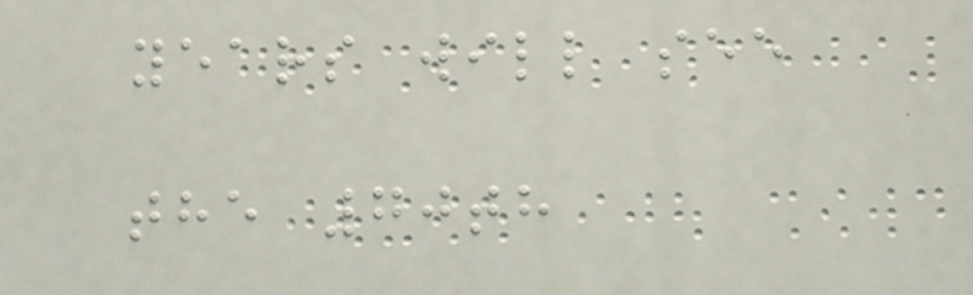years will see
the 70th
